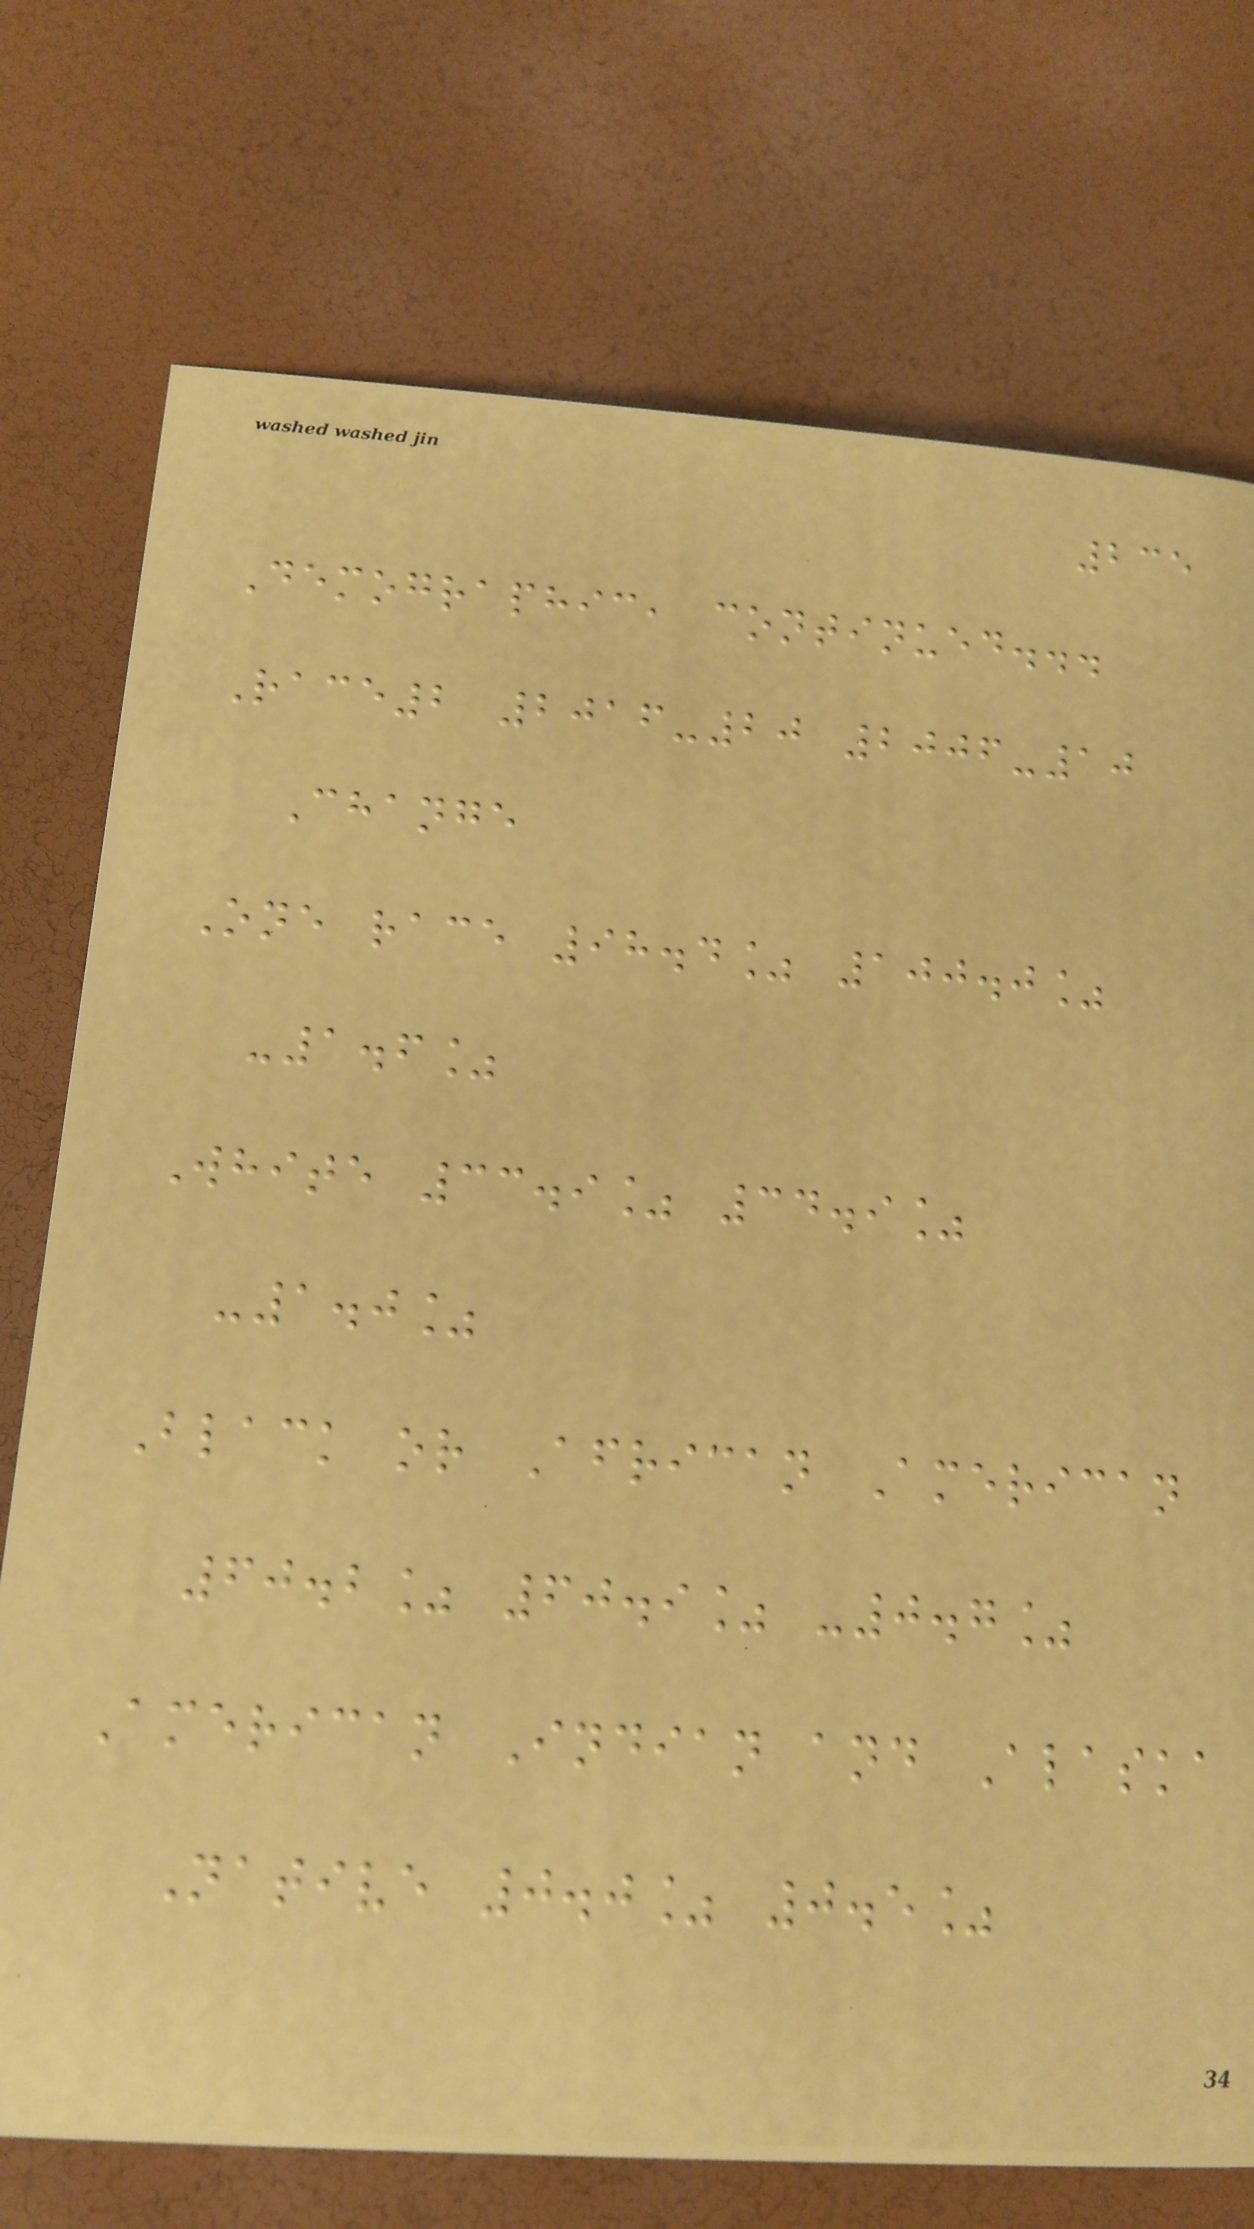235
Demographic, continued...
Race2 2016-20 2006-10
Change
One race 98.4% 100.0%
-1.6%
White 33.9% 34.9%
-1.0%
Black or African American
60.2% 60.9% -0.7%
American Indian and Alaska
Native 0.0% 0.5%
